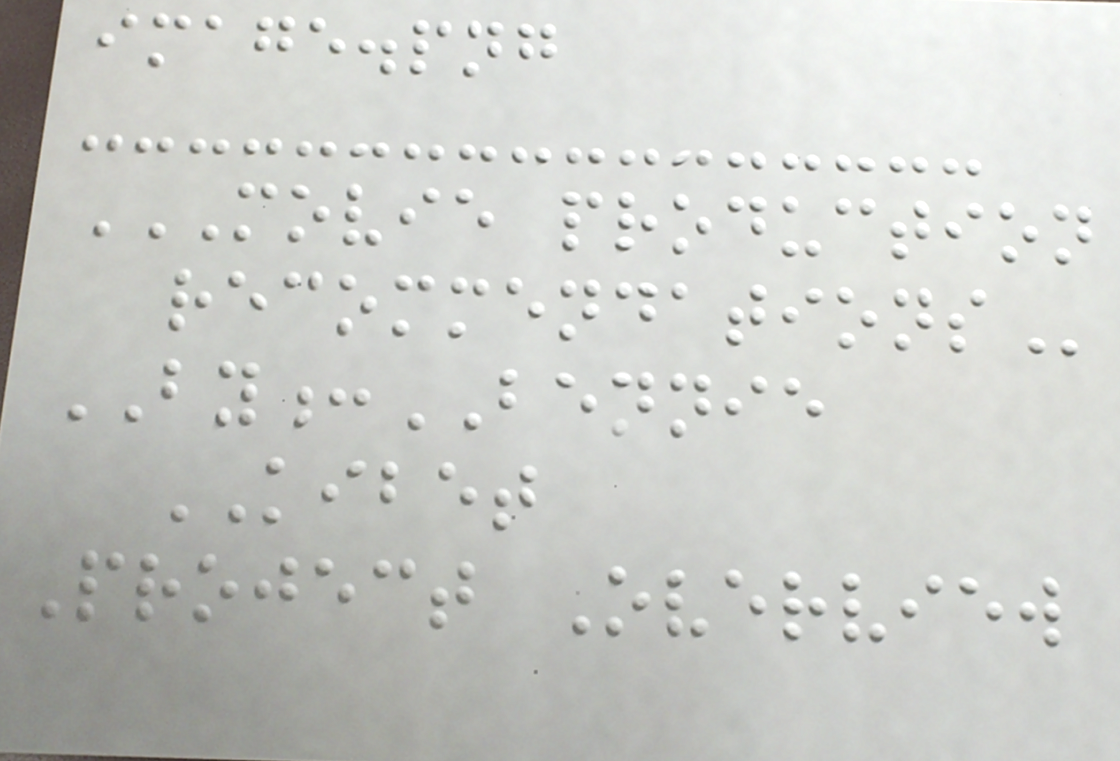image.png
MOVIE PRODUCTION
RECOMMENDATIONS
BY:BENNIE
KIBET
Project Overview
